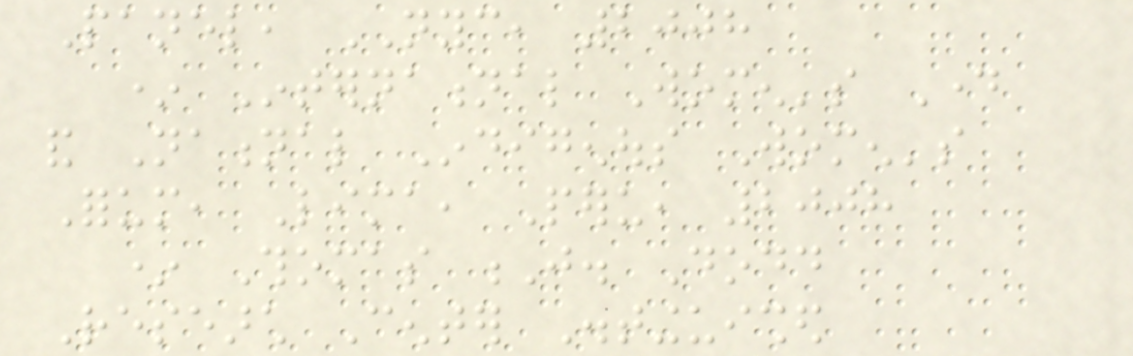Panel, NYC, 2008
* International Women's Day
and National Indigenous Women's
Forum, Lima, Peru, 2008
* Thomas J. Dodd
Research Center Distinguished
